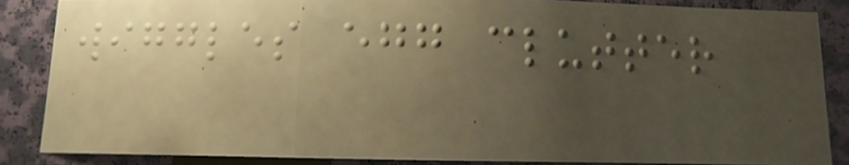wiggles egg clutter
